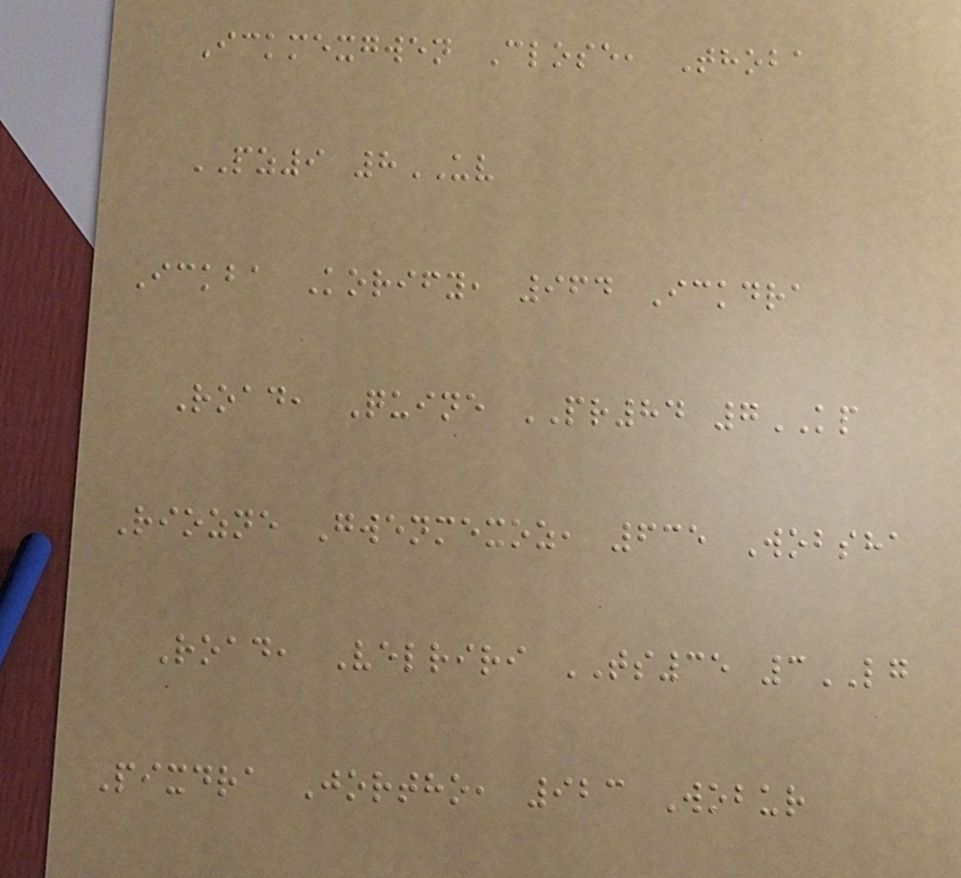Ickmexgwen Close, Thoba
PZ9 8UV
Ickba Korify, 964 Ickdra
Road, Quine PR84 7KP
Riozne Gwenmexoz, 635 Wobsha
Road, Velriri TS35 3LG
Pixdra Jortho, 923 Wobur
